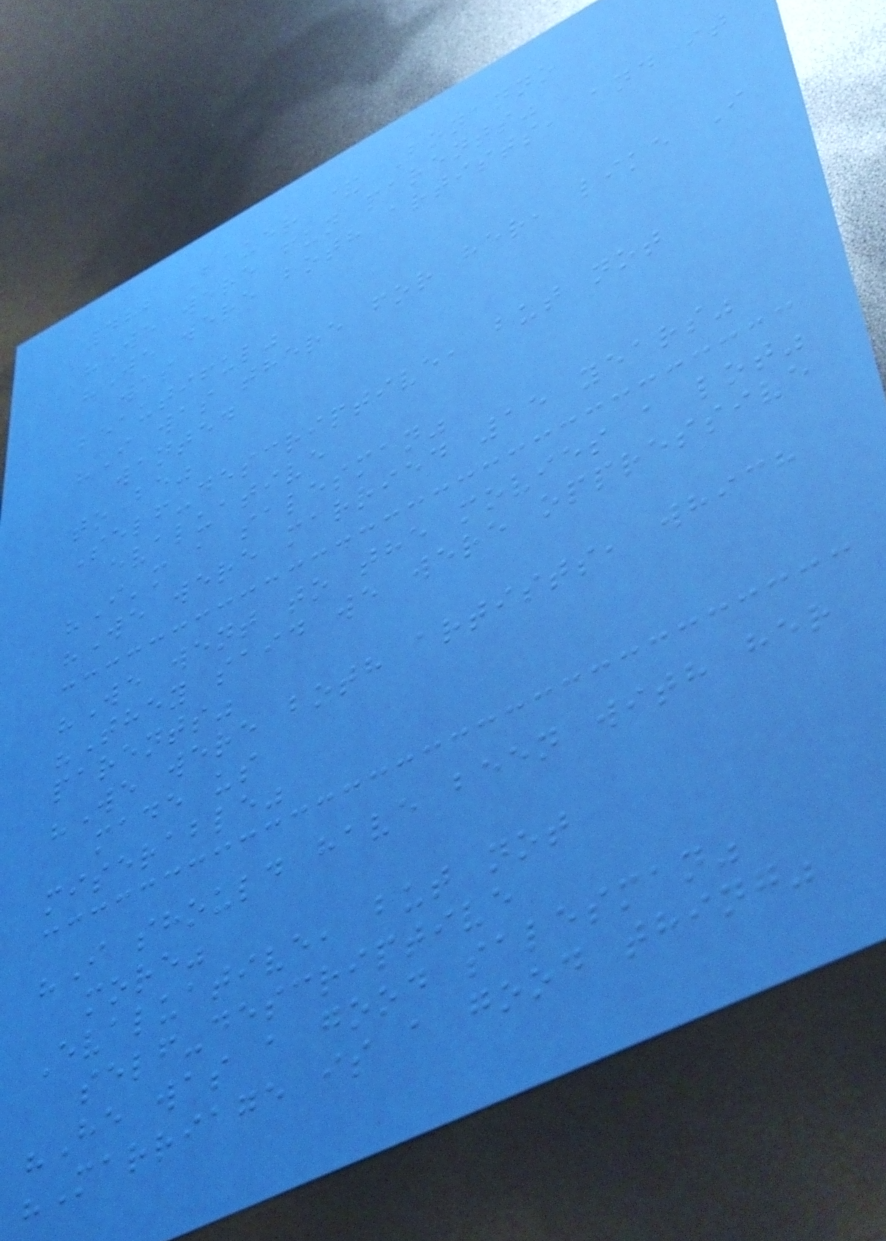482 Bauer & Bonanno
"We were fun parents"
"We were both artists, and it
was
beautiful"
"I was there for her, like I
wanted
to be"
Self-descriptive, but not
evaluative
"I'm a salesman"
"We were married 15 years"
"We went to the movies a lot"
"They said we were oppressive
parents"
"We were both artists, which
made us
miserable"
"I should have been with her
more"
Evaluative, but not
self-descriptive
"He was a good salesman"
"Marriage is a good thing"
